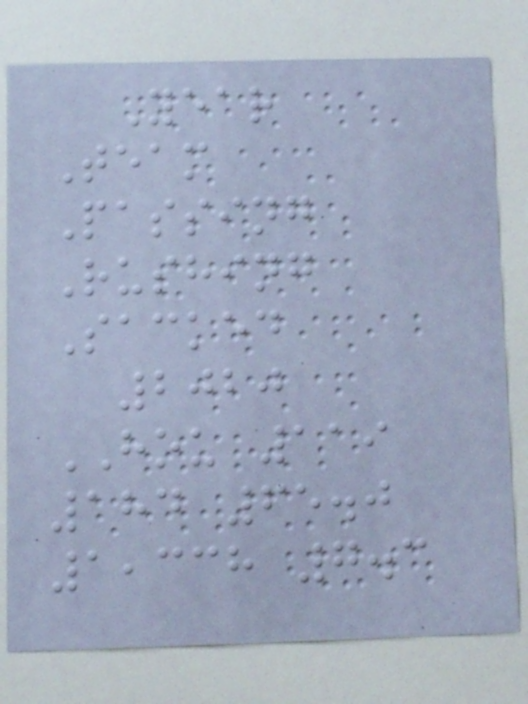Year
Team
Passing
Rushing
Sacked
2020
HOU 119
184 65.0
1,338 7.3
